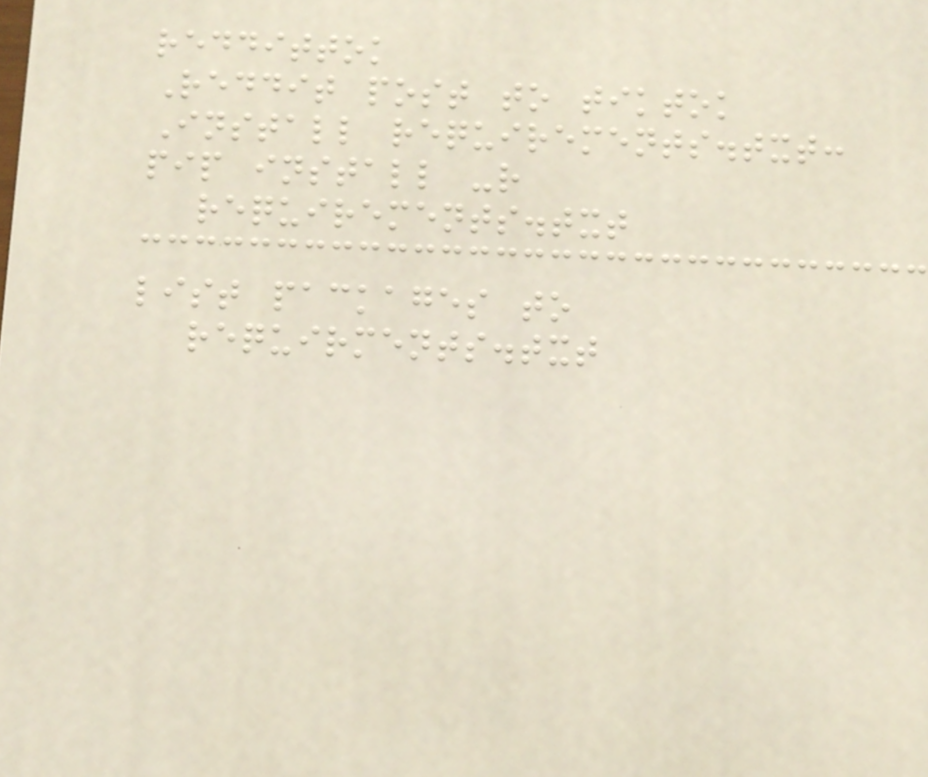reddittok
Reddit post to tiktok
Install requirements.txt:
pip install -r
requirements.txt
list packages to
requirments.txt
